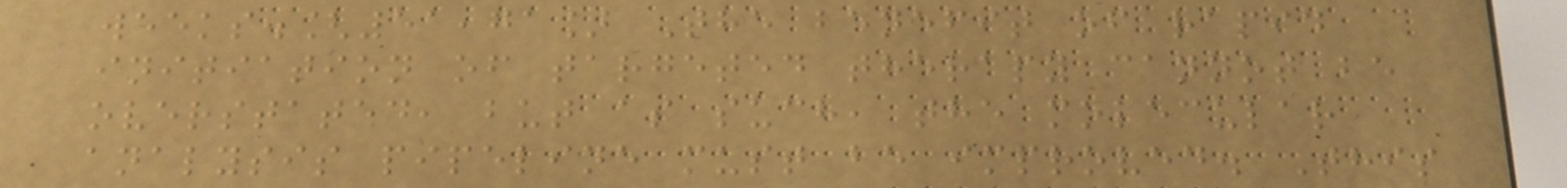weeks.[51,71] The benefit of rapid
initiation of targeted therapy cannot be
overstated, but as such, the molecular
analysis pipeline must be improved. This
